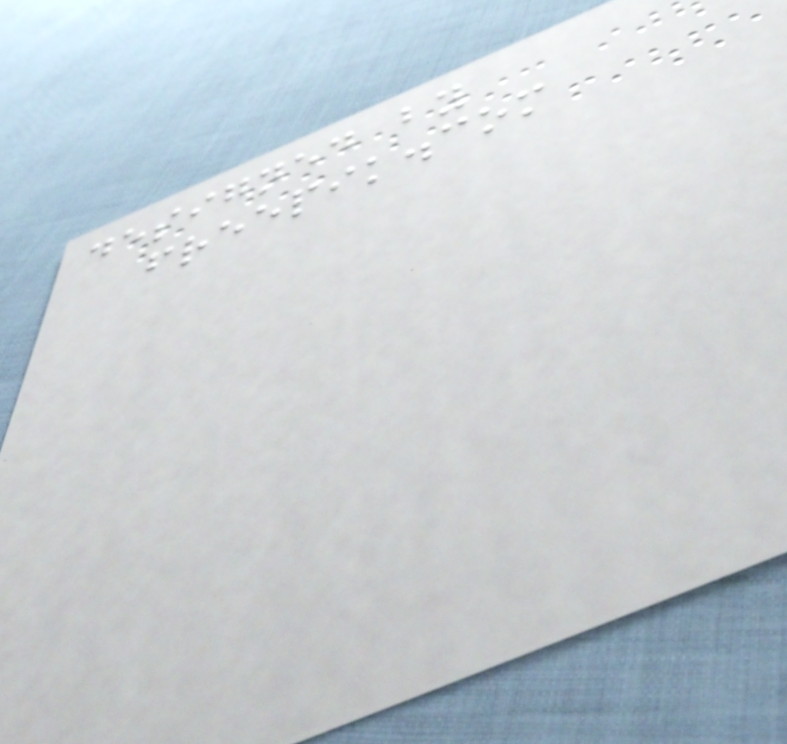designed by
freepik.com
